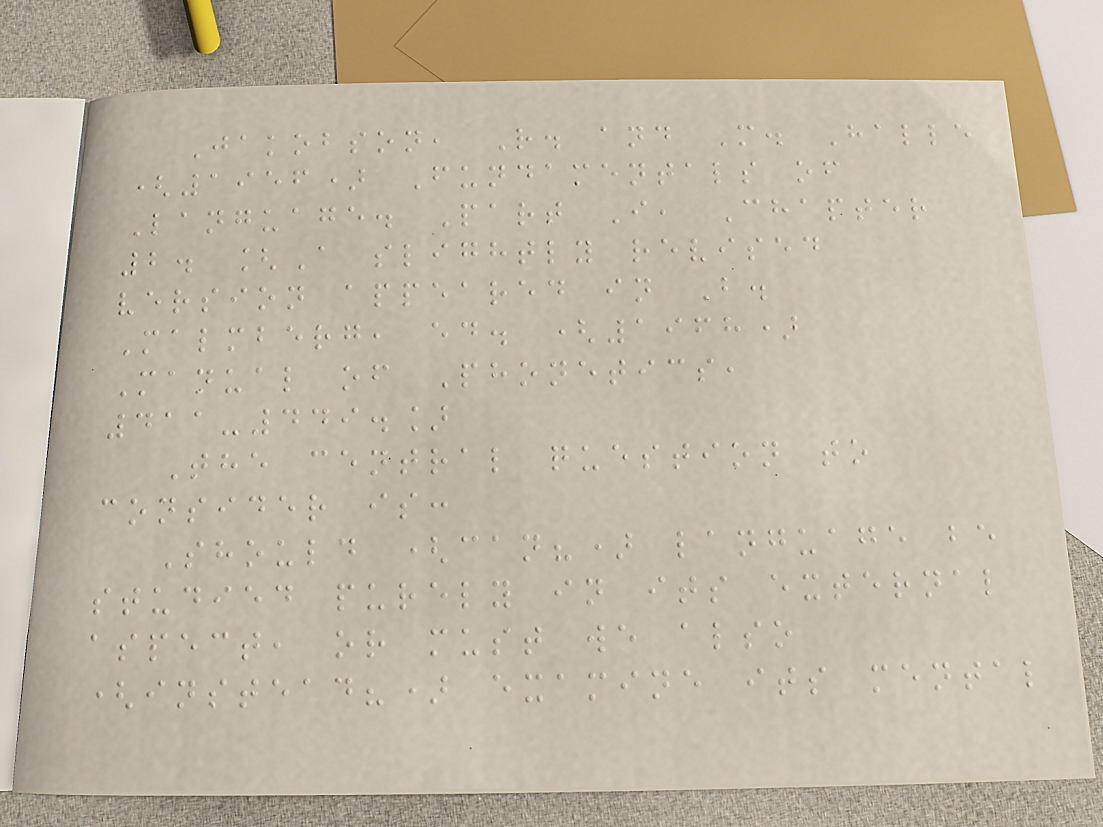Jakobson, R. and M. Halle
(1956) Fundamentals of
Language. Part I, Chapter
2. [A slightly revised
version appeared in B.
Malmberg, ed. (1968)
Manual of Phonetics,
411-449.]
The central question to
consider is:
Should (can?) language be
studied purely in its external
aspect, or must we also
(instead?) examine its mental
